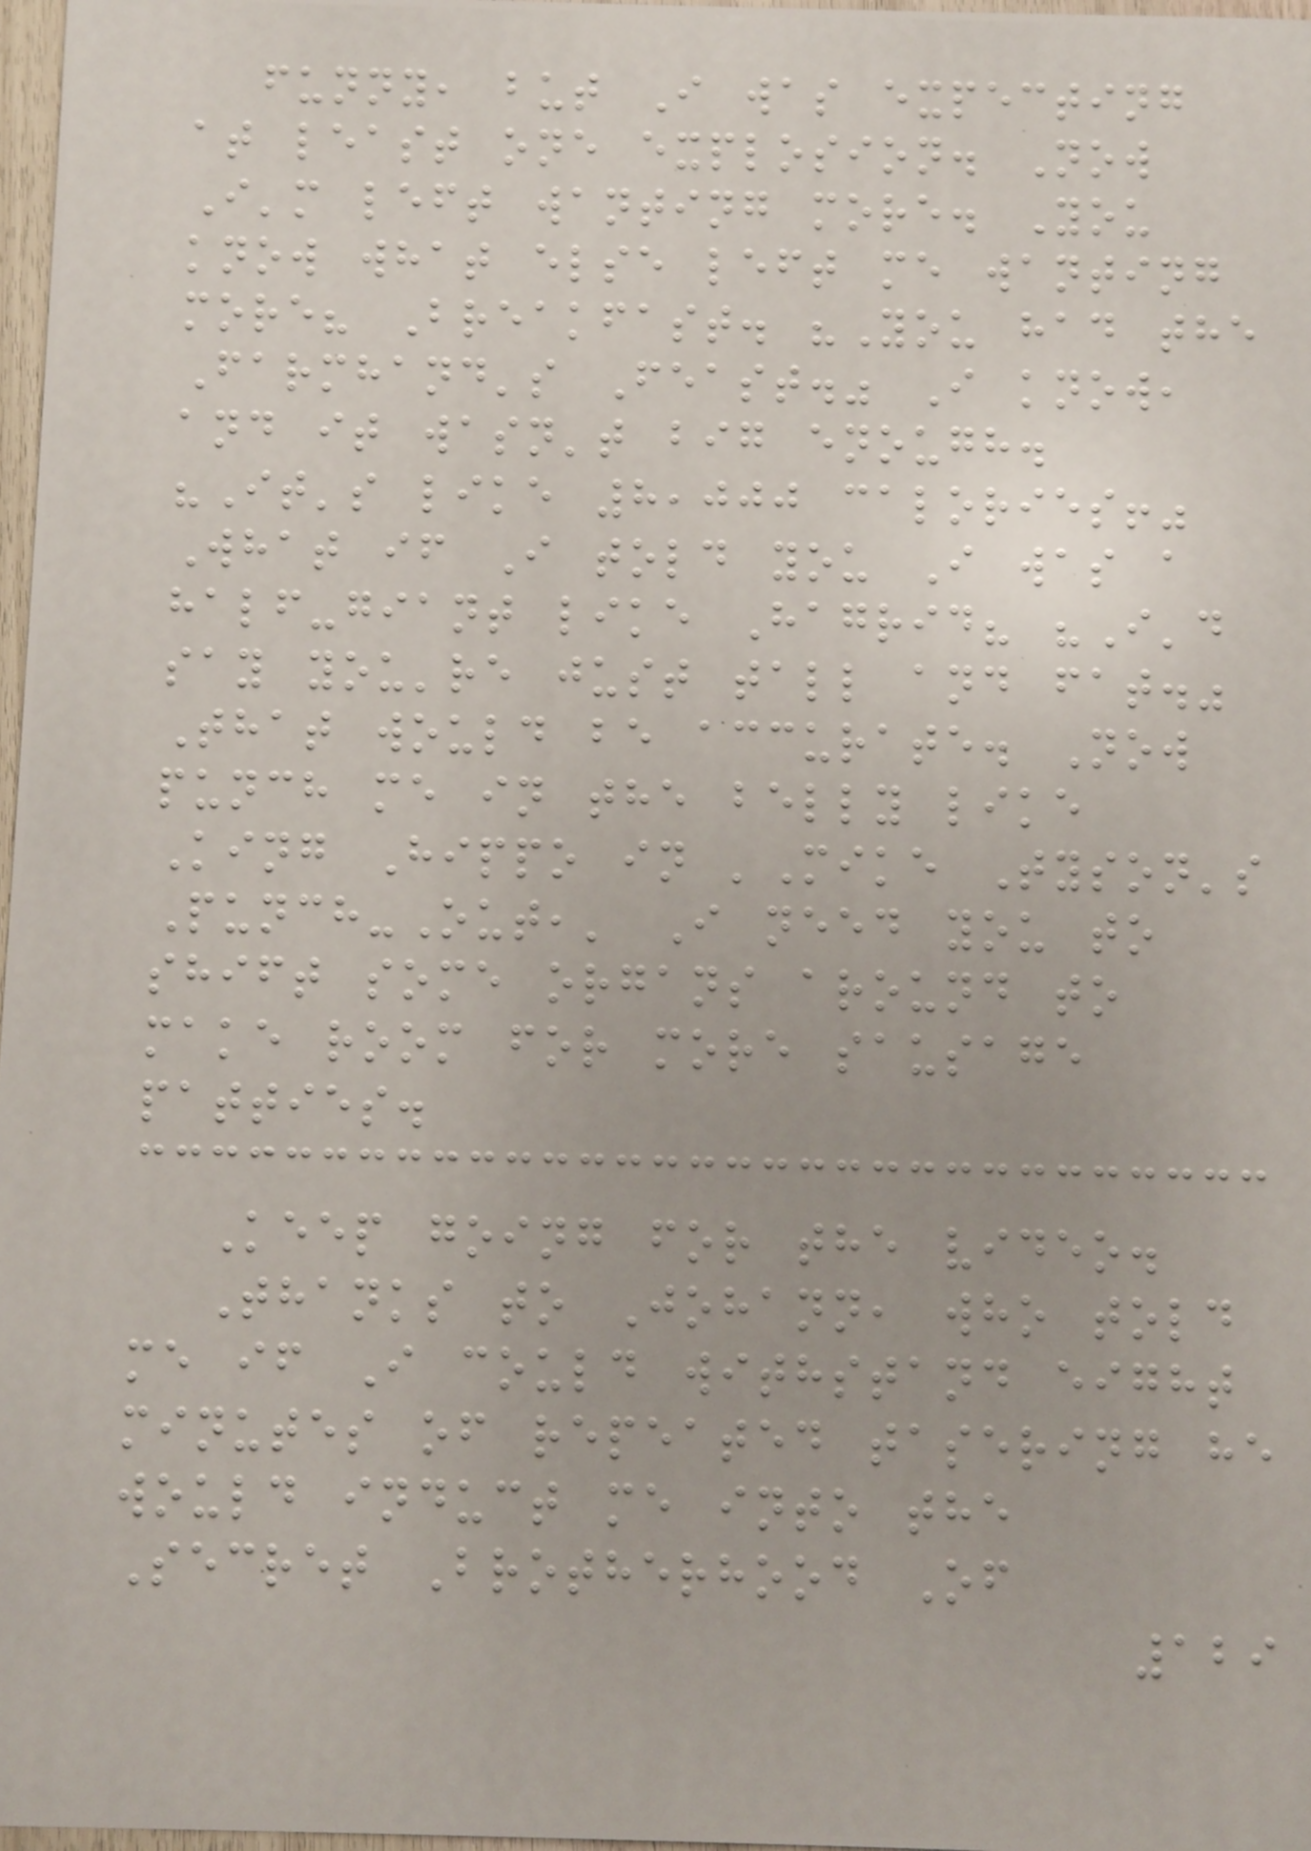funny, but I was expecting
at least one explosion. Now
I'm left wanting more. You
know what else left me wanting
more? Breakfast. "You had the
Farmhand's Feast." I know,
and it wasn't big enough.
"It's like 8,000 calories!"
What if I told you I was a
half-giant like Hagrid? "I'd
say you're just tall and fat."
That would be accurate. Now
punch me in the belly like
King Hippo in 'Mike Tyson's
Punch-Out,' I need you to
shift some organs around to
make room for more sausage
patties.
Keep going for the video.
Thanks to Johann, who told
me if I could withstand eight
minutes of repeated tasering he
would induct me into the
Secret Brotherhood Of
129
